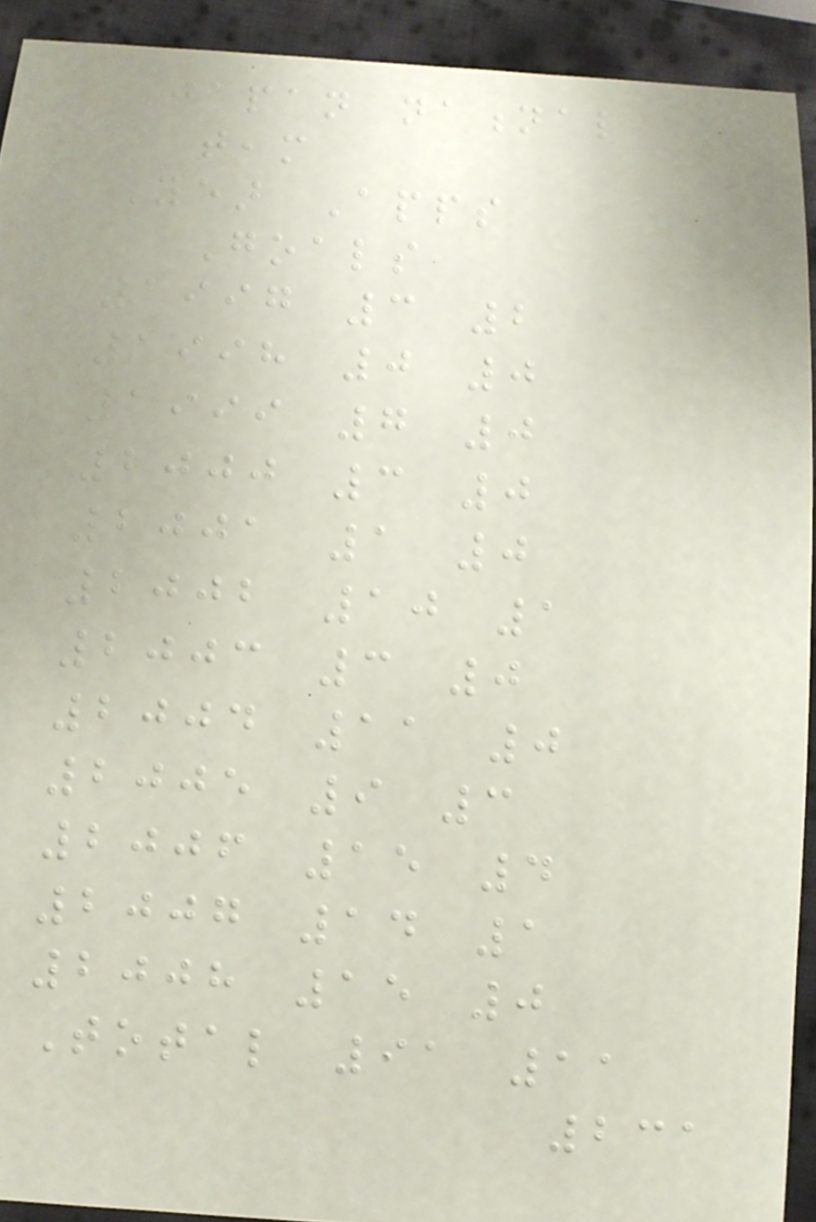Japan national
team
Year Apps
Goals
1997 3 2
1998 0 0
1999 7 0
2000 3 0
2001 1 0
2002 10 1
2003 3 0
2004 11 0
2005 9 3
2006 15 4
2007 14 1
2008 15 0
Total 91 11
231
